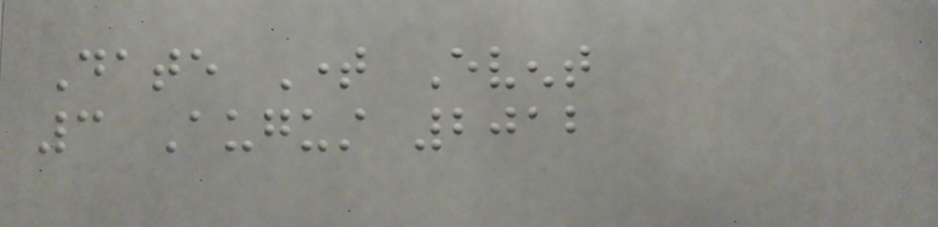Date Time Event
3 August 2012
